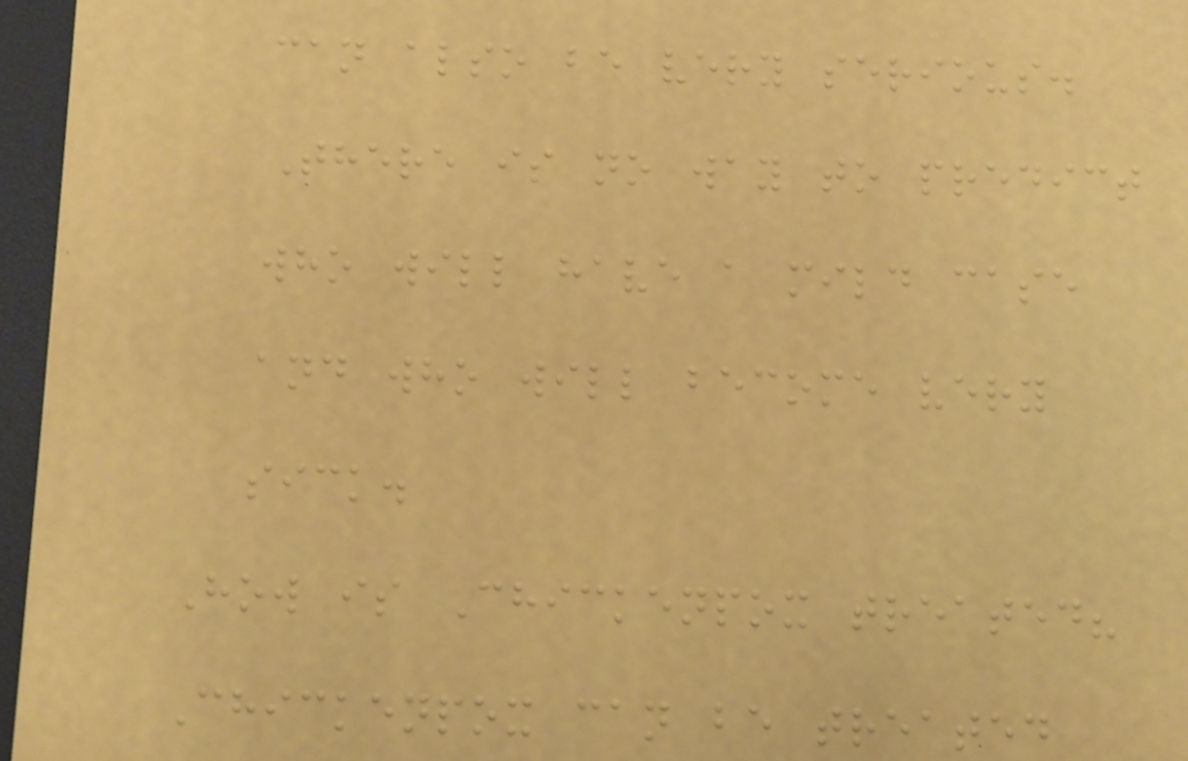can also be very serious.
There is no way to predict
who will have a mild case
and who will become very
sick.
How is Chickenpox treated?
Chickenpox can be treated
